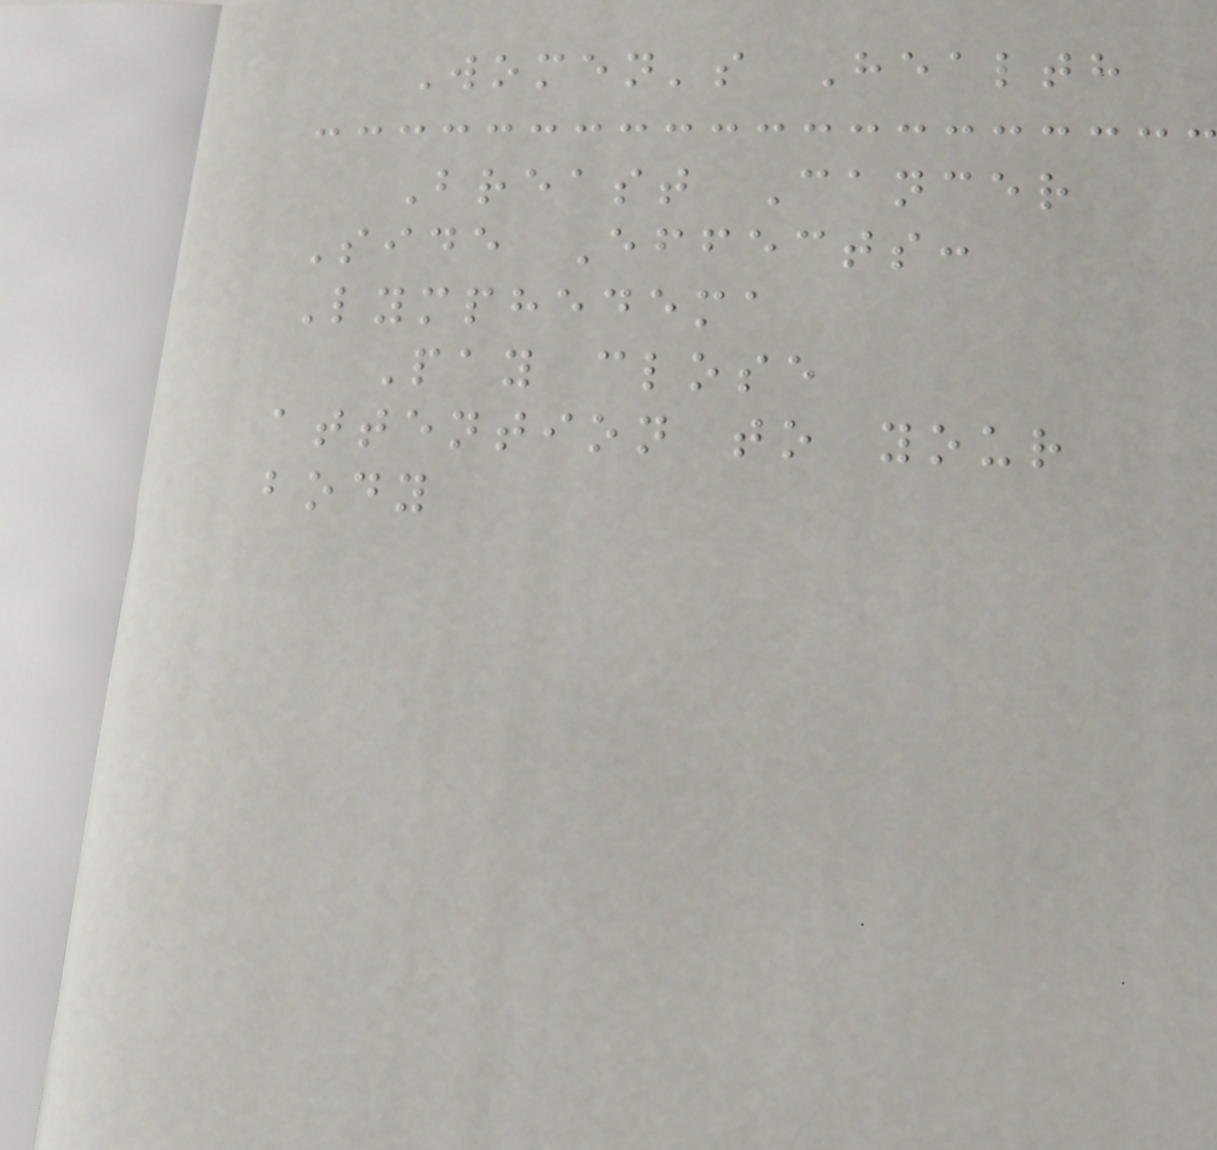Women's Health
Breast Cancer
Side Effects:
Lymphedema
Pay close
attention to your
body
